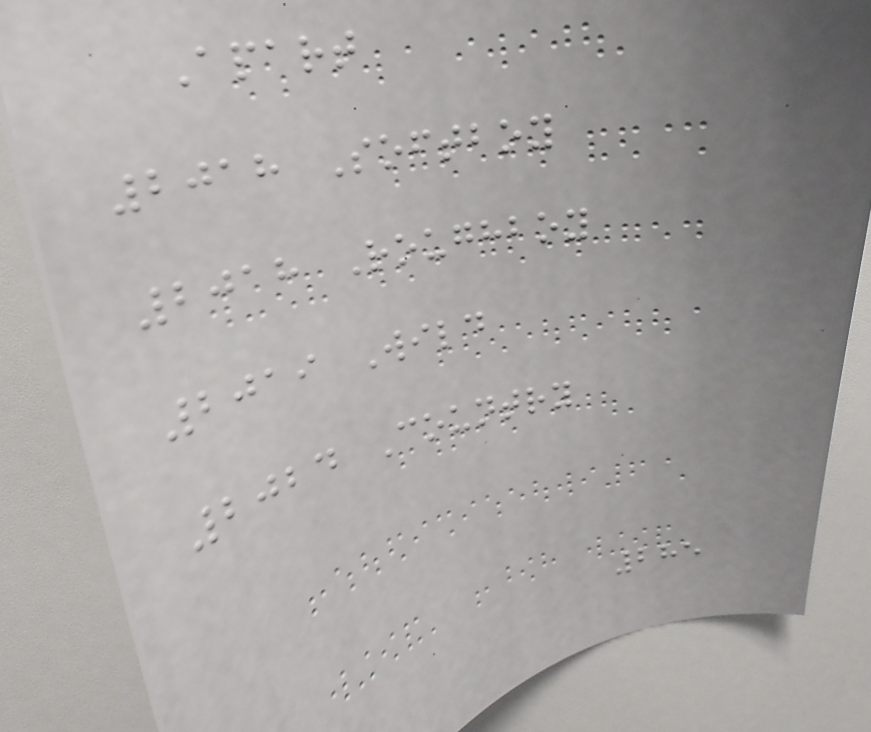Apart
2018 Softboy
2018 Roughboy
2019 Wild
2024 Country
285
